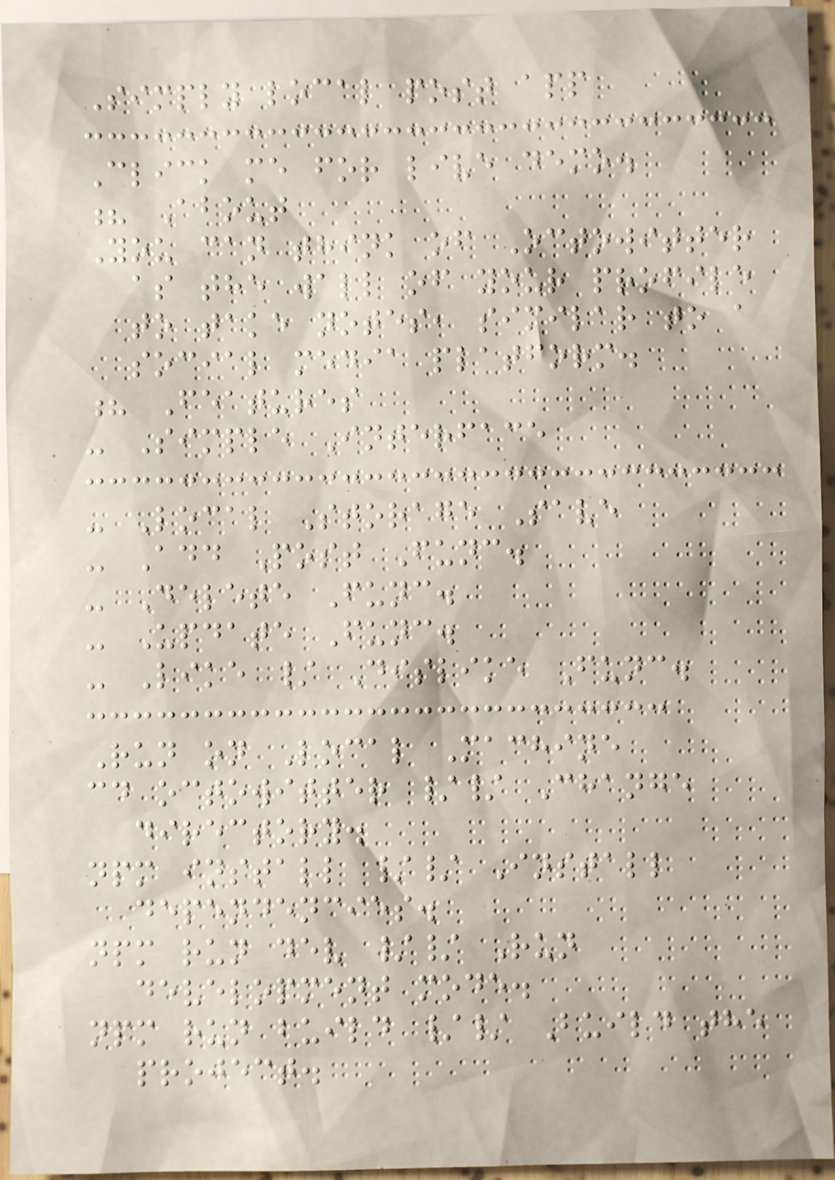Simply local post app
Click me for live demo.
? About
You can think of Octowitter
as the wall of your profile
to take notes, similar to a
social media platform.
? Features
- Simple Interface
- Local Storage Save
- Add Post Func.
- Delete Func.
- Update Func.
- Like / Dislike Func.
Run on Local Machine
cd octowitter // Change
directory.
npm install // Install
dependencies.
npm run dev // Run
development mode.
npm run build // Build the
project.
